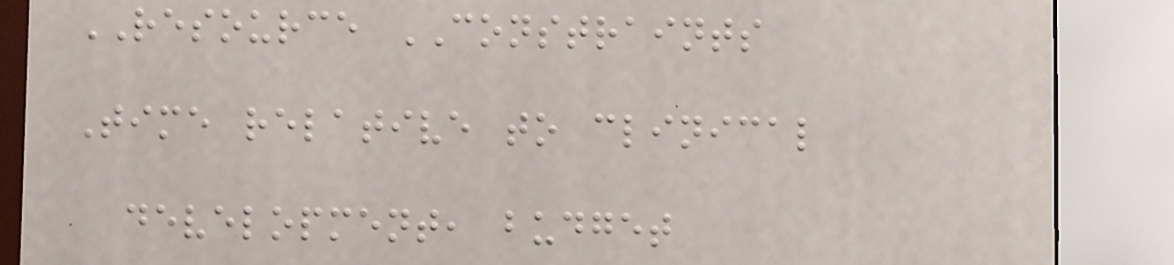RESOURCE CONSTRAINTS
Time relative to clinical
development, budget
